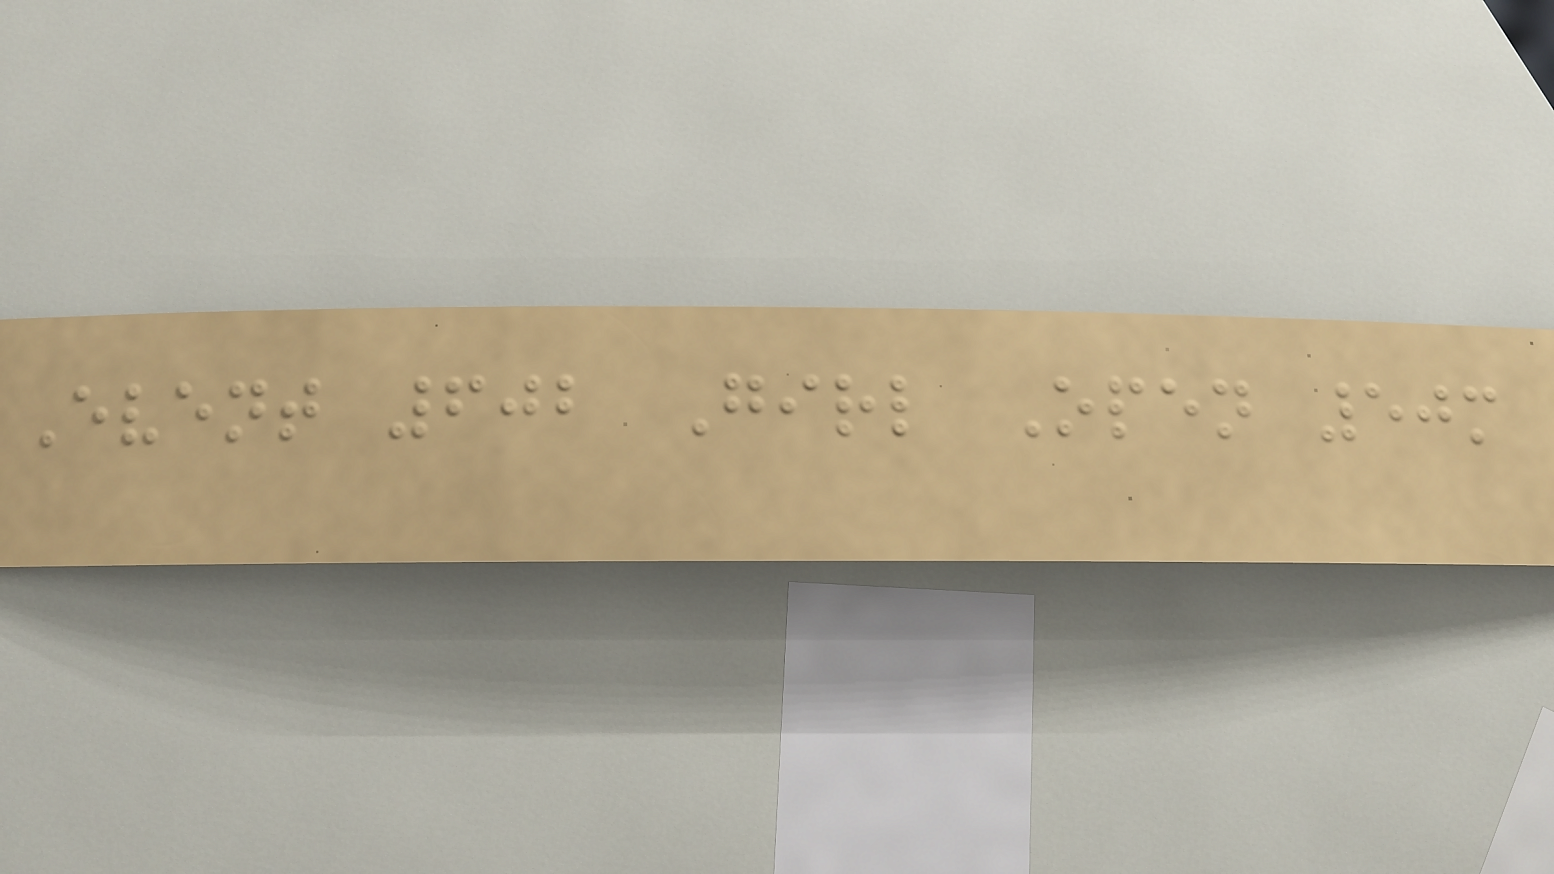Event 602 Girl Open 50m
